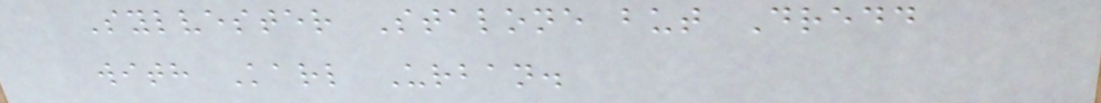Sylvester Stalone but Dredd
with Karl Urban.
